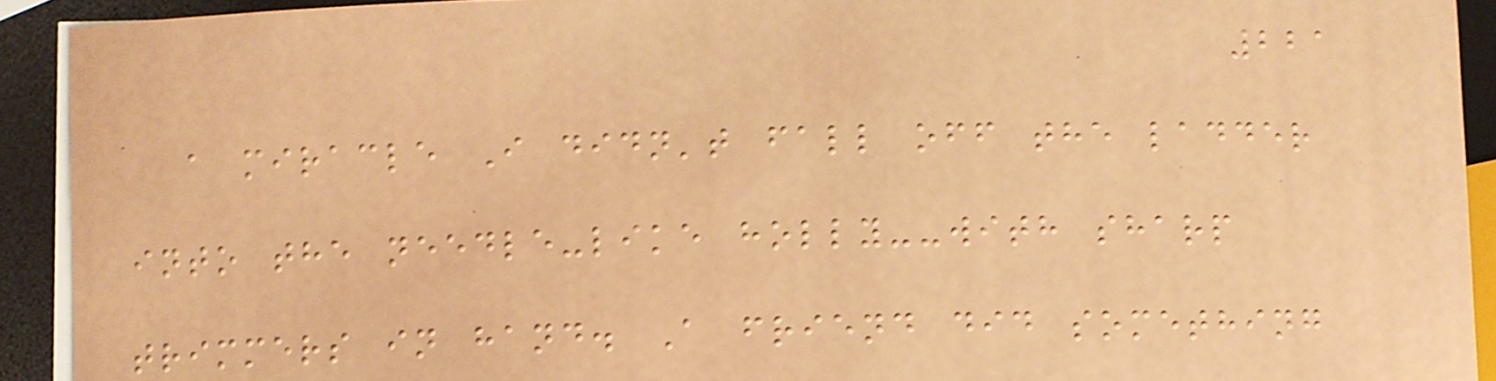221
a miracle I didn't fall off the ladder
into the needle-like holly--with sharp
trimmers in hand. A friend did something
